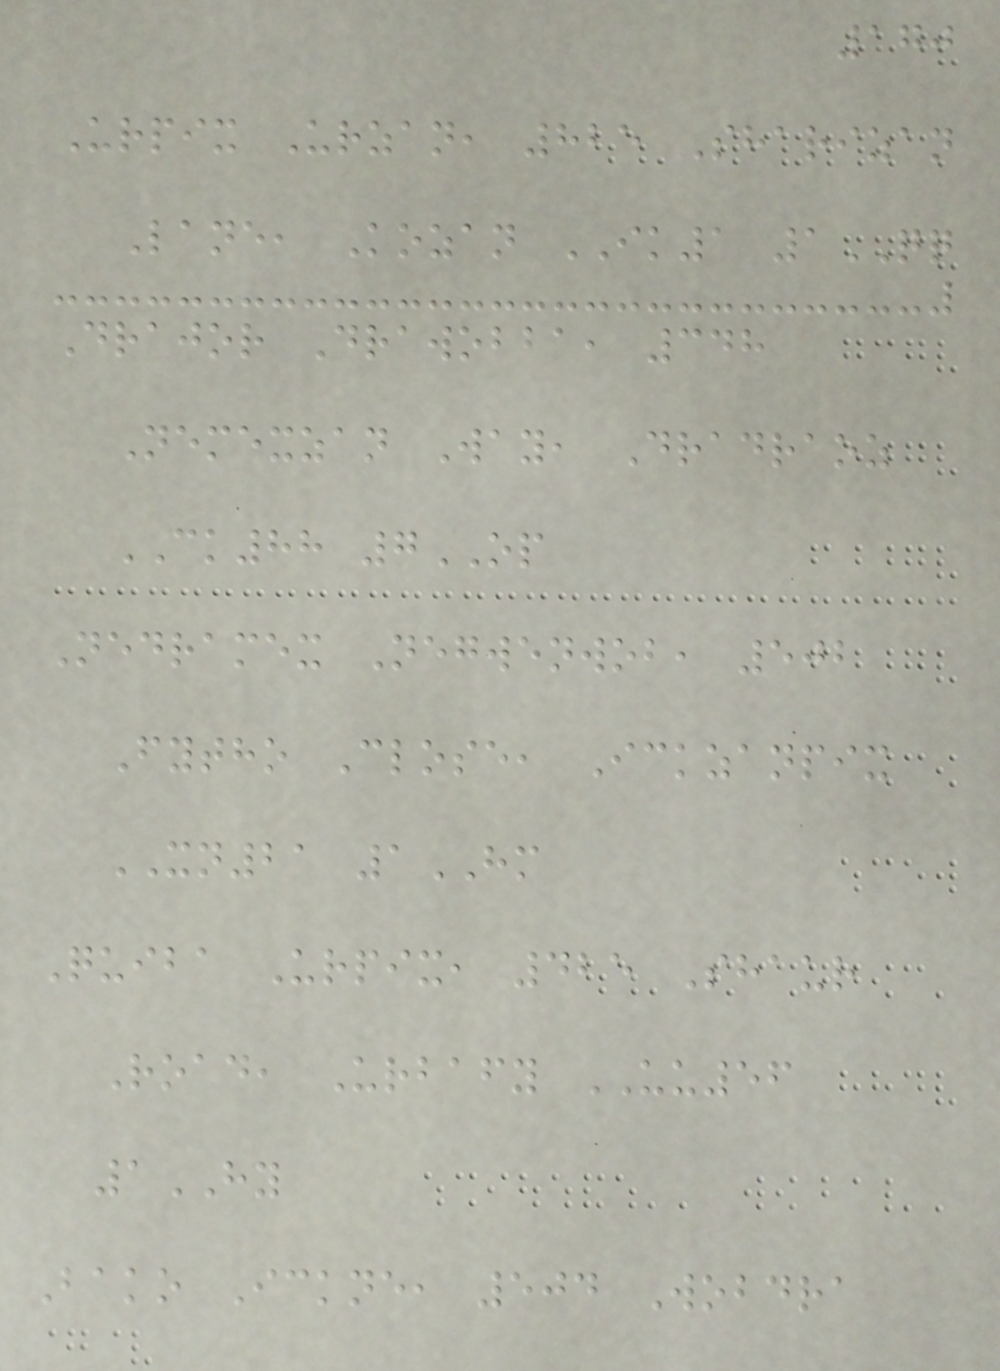170
Urpix Urzan, 825 Sharizan
Lane, Kozan IK1 1QQ
Drajor Drawobba, 348
Nemexzan Way, Dradraoz
CK88 7OP
Nedramex Negwenwob, 502
Fytho Close, Ickzanpix
XN21 1HM
Quiba Urpix, 425 Shaur
Road, Urbafy UU56
1HY
Bako Ickne, 504 Wobdra
